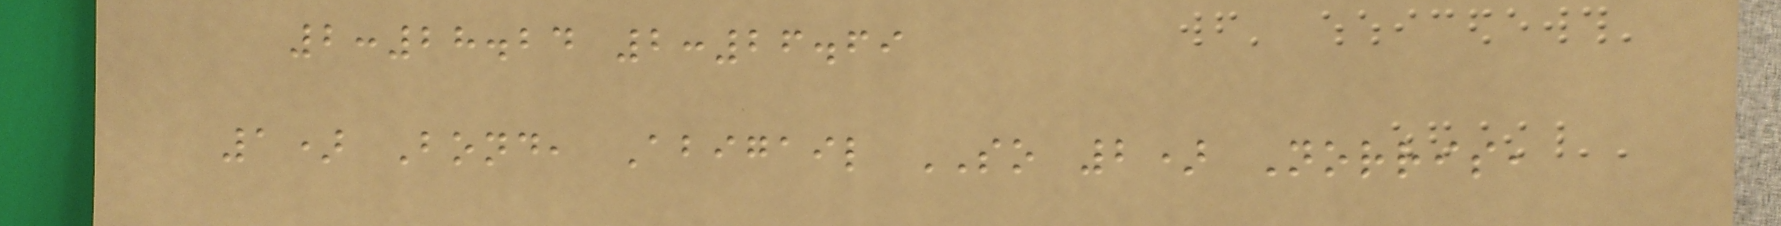2:28.24 2:26.69
1) Bond, Abigail SO 2) Norris,
